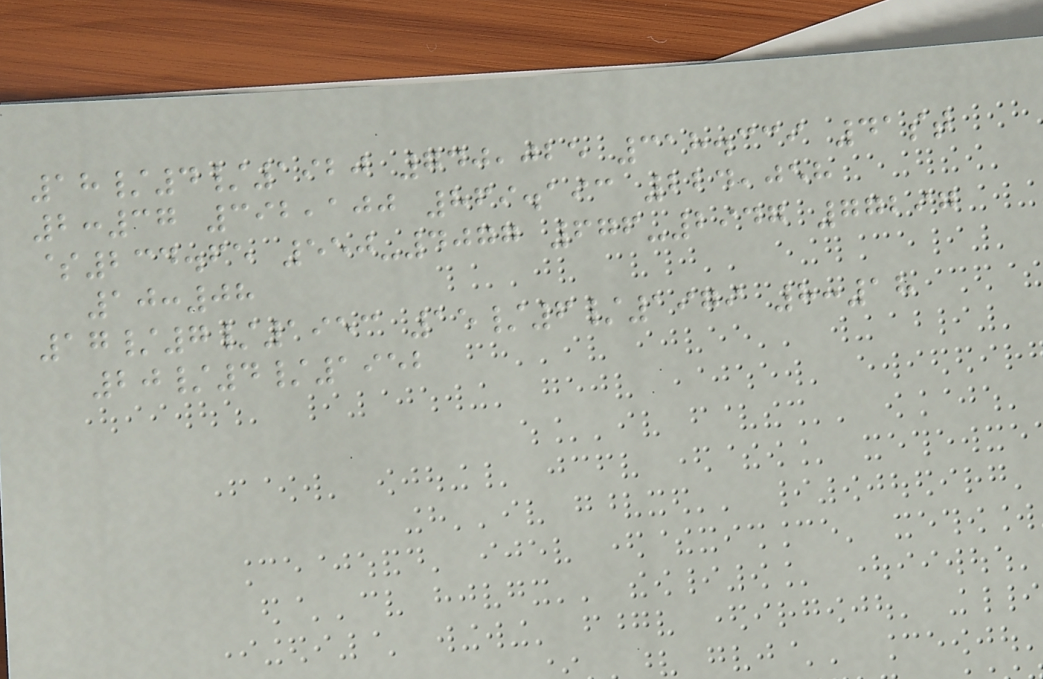18/4/1920 740,025 318.339 41st
2:37 392,100 869.193 224,058
$234.65 550-4077 676-2947 77297
10:08
17/7/1953 15/6/1979 8:18
20/4/1952
